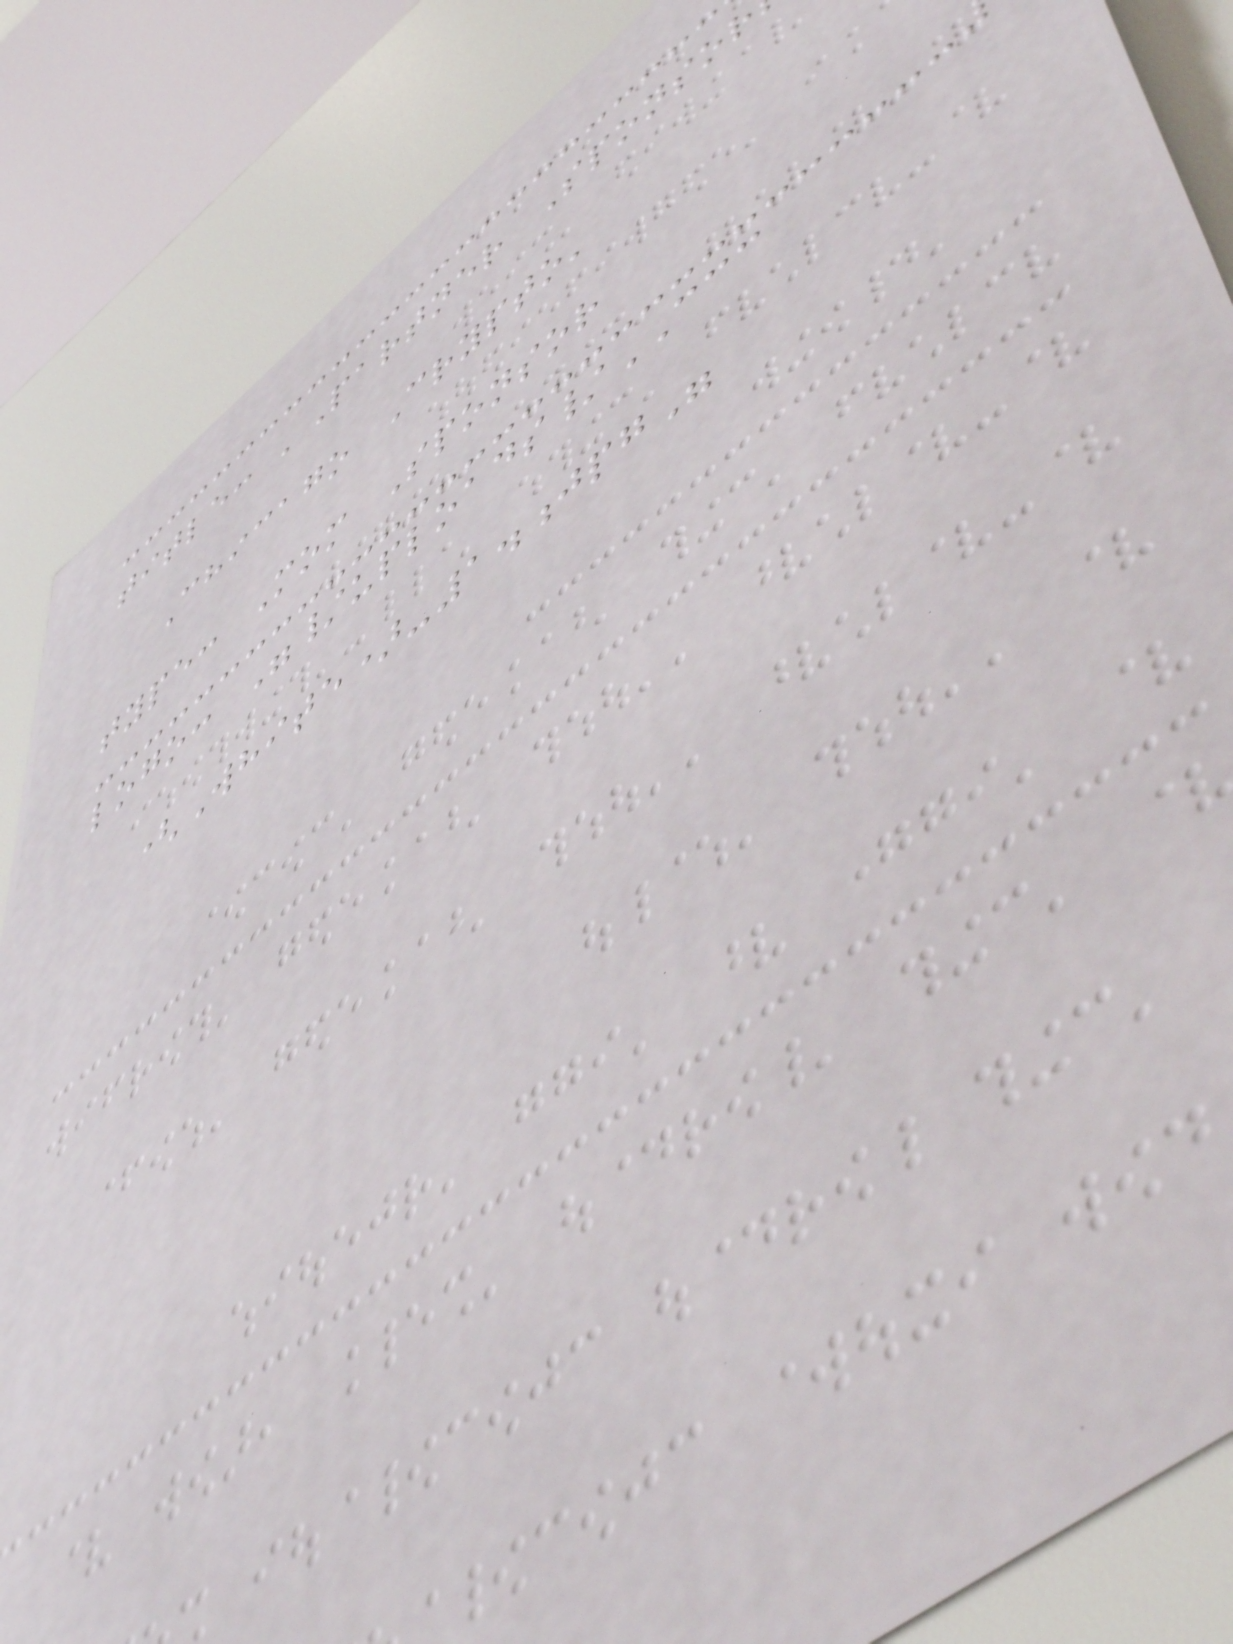title: 'Partner Sponsor
Chicago Crypto'
type: Mom Sponsor
logo: "/uploads/CCC
(White)-1.jpg"
